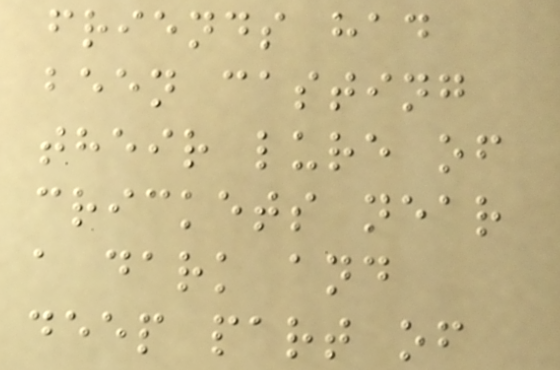friends had
been casting
their lure of
crickets near
a dark and
deep part of
